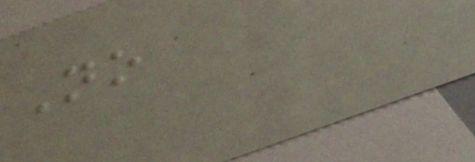No
